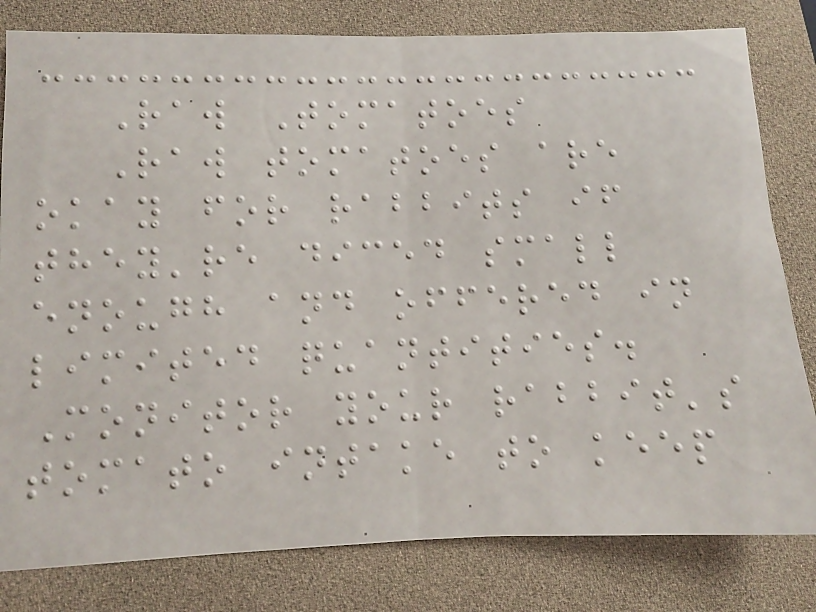Raw Tomatoes
Raw tomatoes are
okay for rabbits if
they're diced small
enough and offered in
limited quantities.
Monitor your rabbit's
tomato intake to keep
